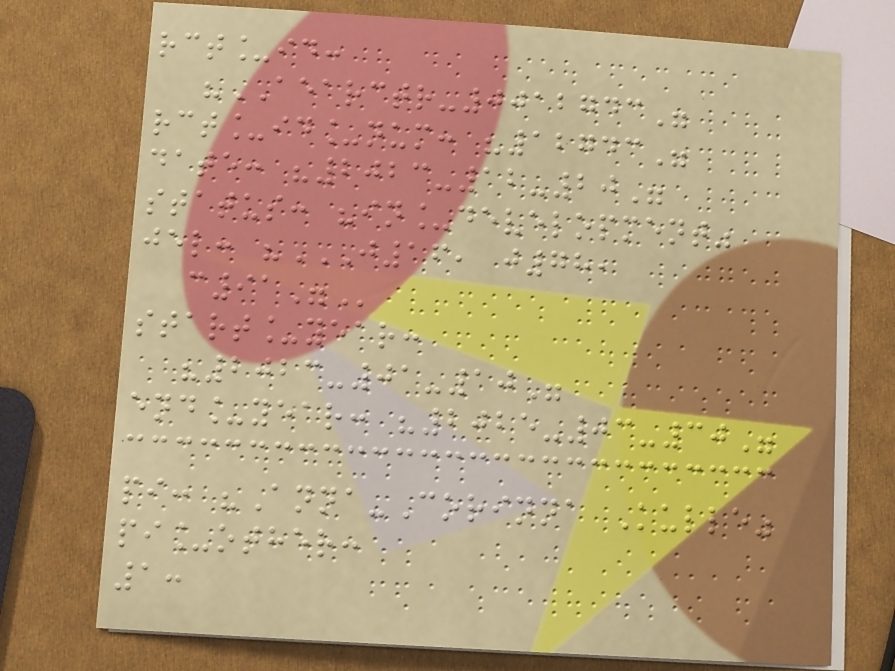rct_id:
"AEARCTR-0012743"
rct_id_num: "12743"
date: "2023-12-20"
status: "in_development"
jel: "J16, J78,
C91"
start_year:
"2023-01-10"
end_year: "2025-03-30"
pi: "Anna-Corinna Kulle"
pi_other:
1:
